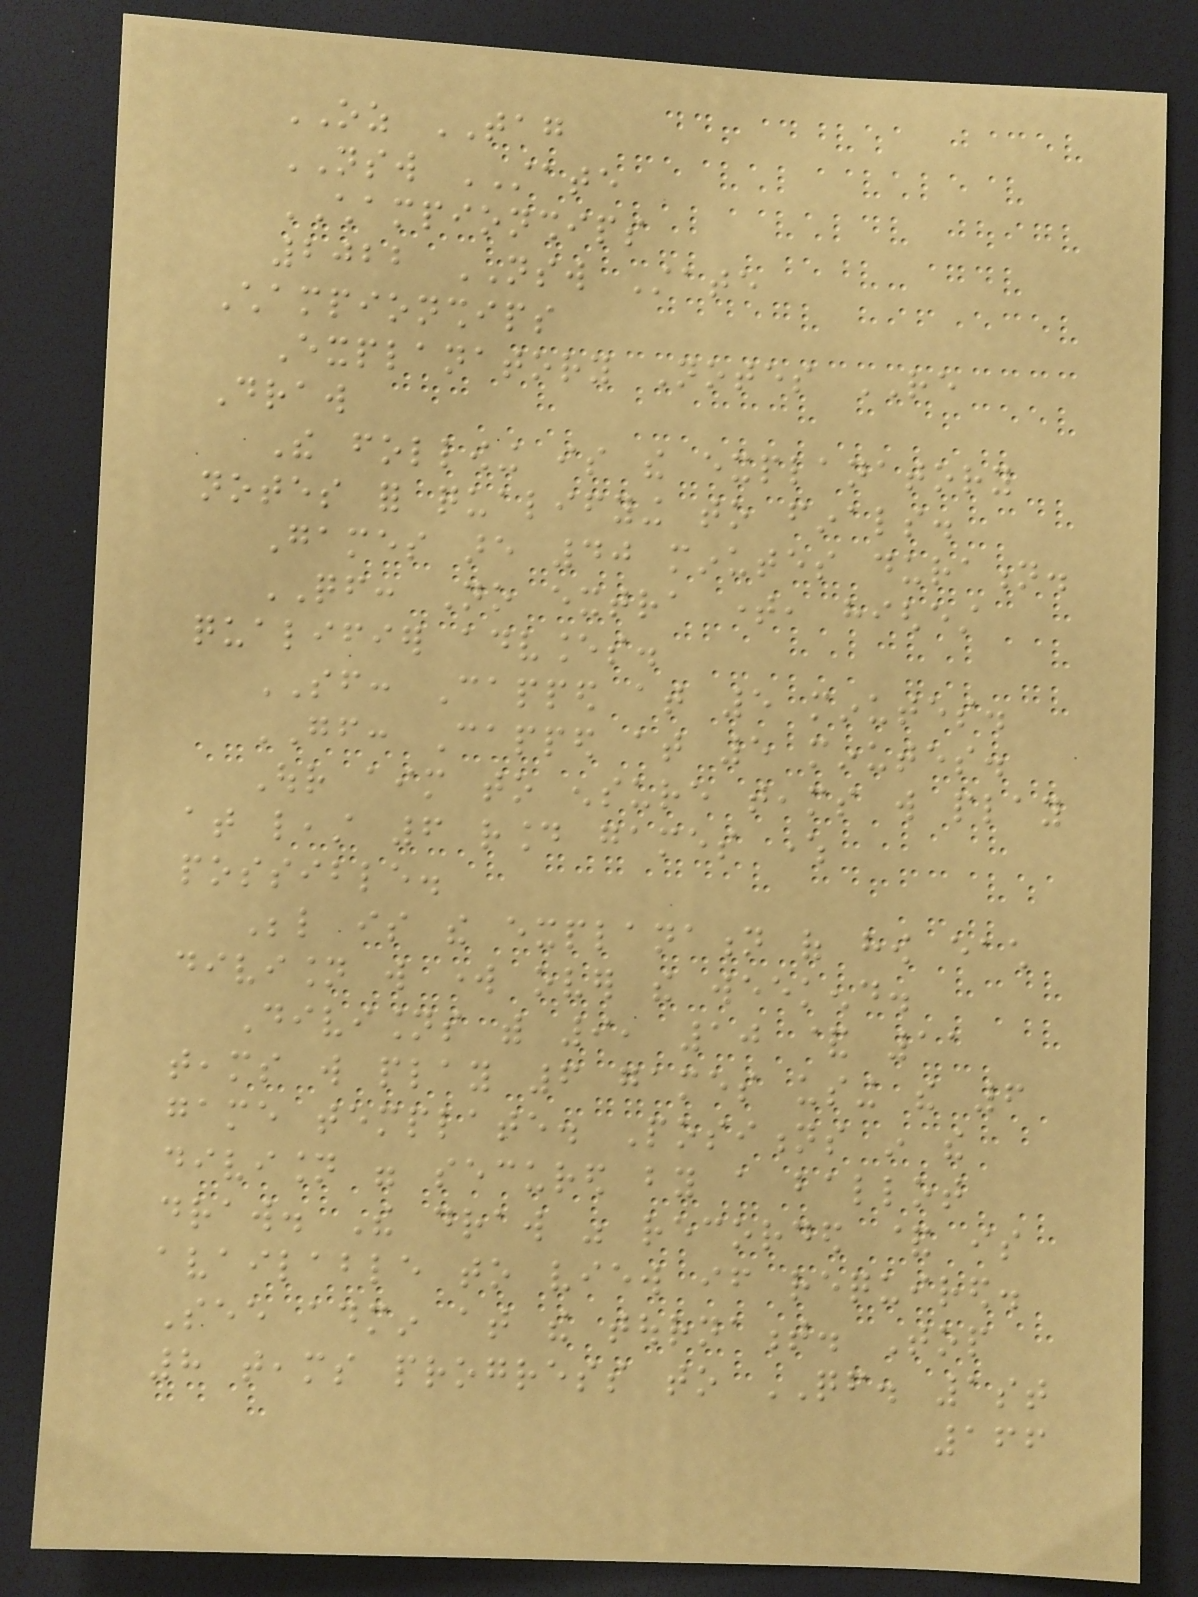OZ TAG
NSW STATE
CHAMPIONSHIPS
2022 NSW State
Championships
Explanatory Notes RE
Draw
The following is the explanatory
notes for qualifying to finals.
Games are 40 minutes duration.
QF: No extra time, highest
qualifier advances.
SF: Capped at 5 minutes.
GF: Capped at 5 minutes.
Our aim to ensure teams will play
at least 6 round games where
possible.
Below is the explanation of how each
division will work over the weekend.
Divisions with 9, 10 & 11
teams will play 6 games using the 6
game template. Positions in the
division were secured by a ballot
draw. The draw was recorded & is
available to view if required.
See admin at the tournament. Top
8 teams progress to QF. 1st
166
